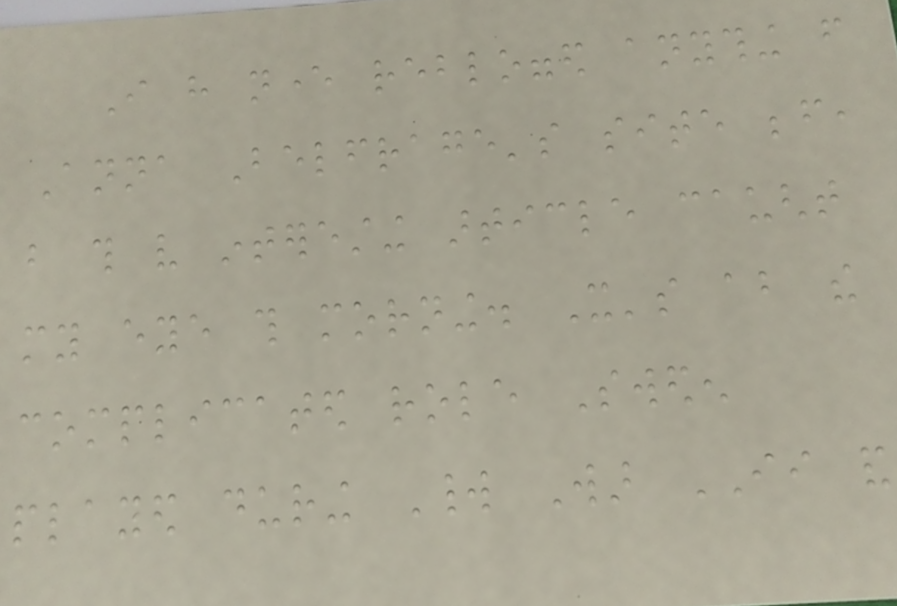I have never reblogged anything from
Anna Belfrage's site before,
but this very interesting article caught
my eye this morning. It's about the
complicated role Sweden
played during World War II and
